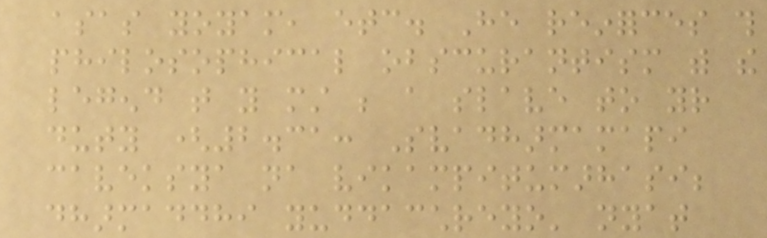asas yoyam, etc. He reinforces this
philosophical obscurantism with the
legend that you must be a slave to your
duty (2.31: Svadharmamapi
caveksya na vikampitumarhasi;
dharmaddhi yuddacchreyo' nyat
